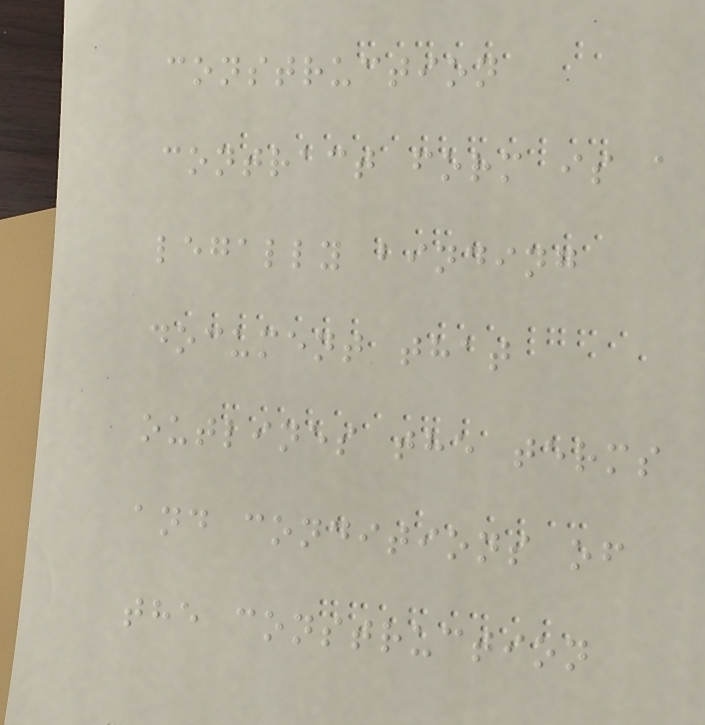construction
contract form is a
legally binding
document that
outlines the terms
and conditions of
the construction
